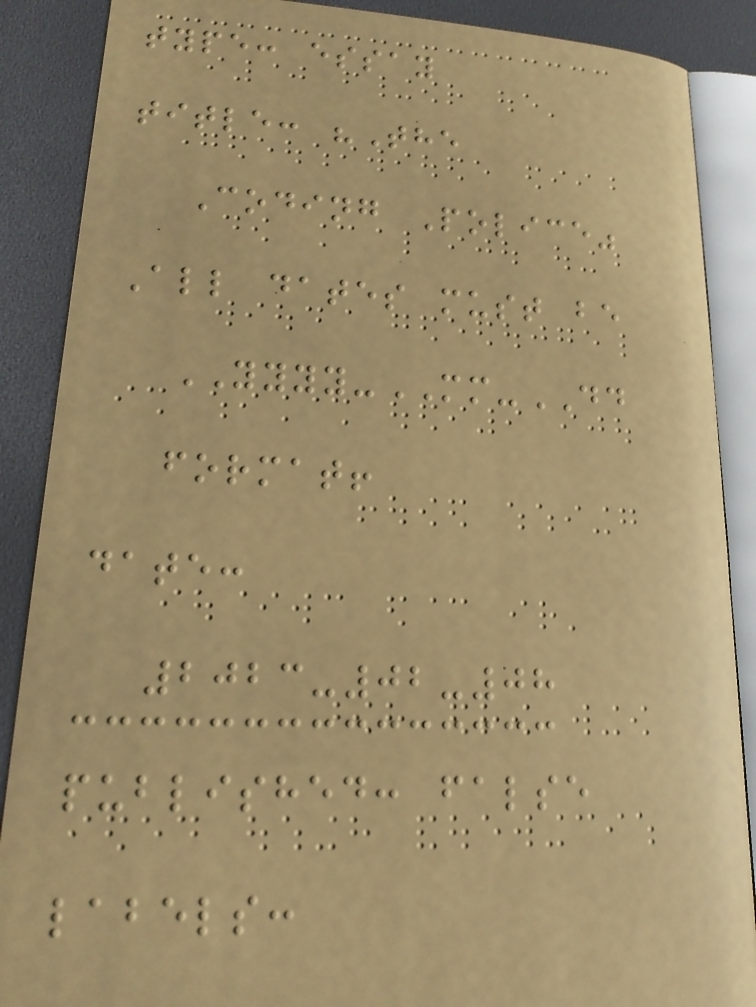type: essay
title: "The
Coding Police"
All dates must be
YYYY-MM-DD
format!
date:
2023-02-08
published: false
labels:
